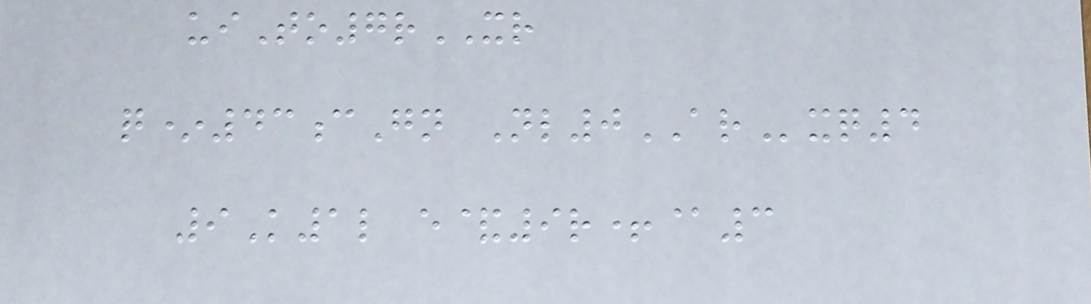uiTo7rXR
q*43cGn Nl0ARxq4
9K1l e&9r+@3
